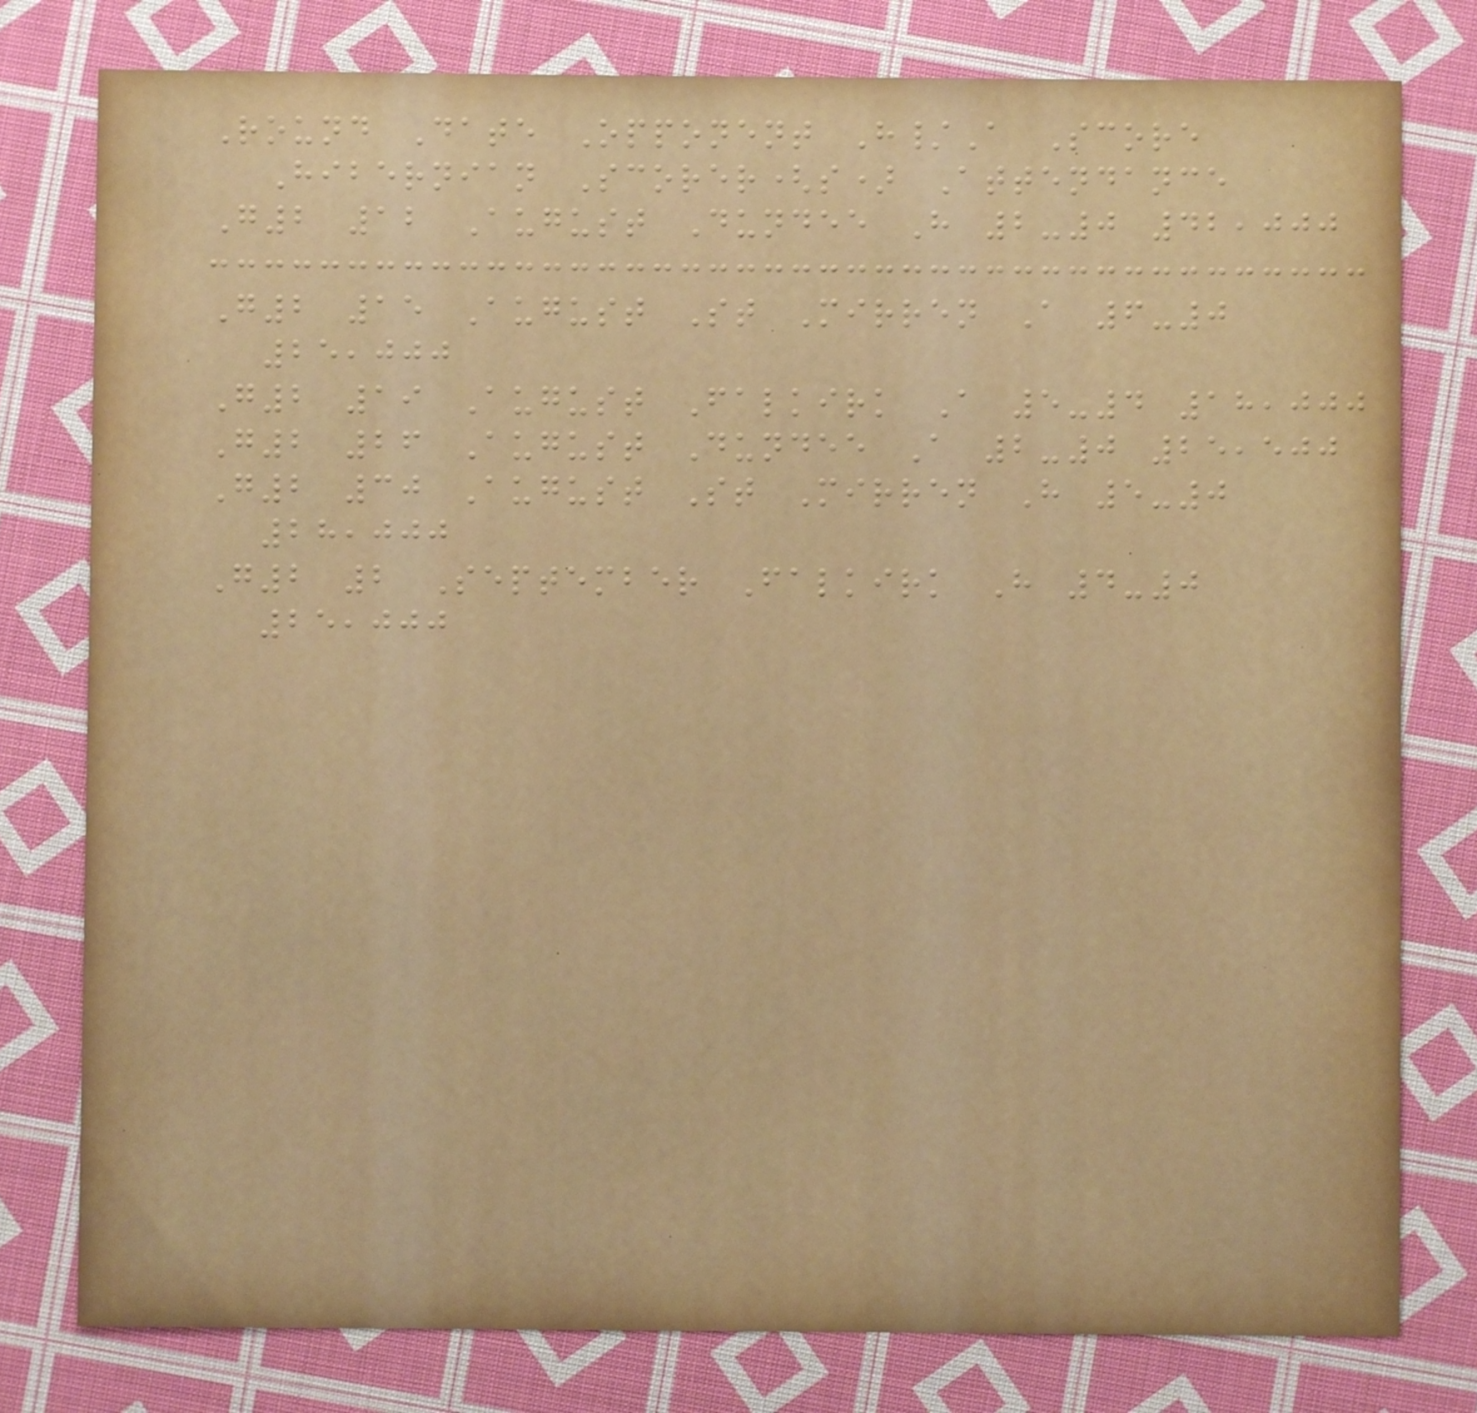Round Date Opponent H/A Score
Hibernian Scorer(s) Attendance
G2 12 August Dundee H 2-0 42,000
G2 15 August St Mirren A 6-0
25,000
G2 19 August Falkirk A 5-4 18,000
G2 26 August Dundee A 2-0 25,500
G2 30 August St Mirren H 5-0
28,000
G2 2 September Falkirk H 4-0
25,000
